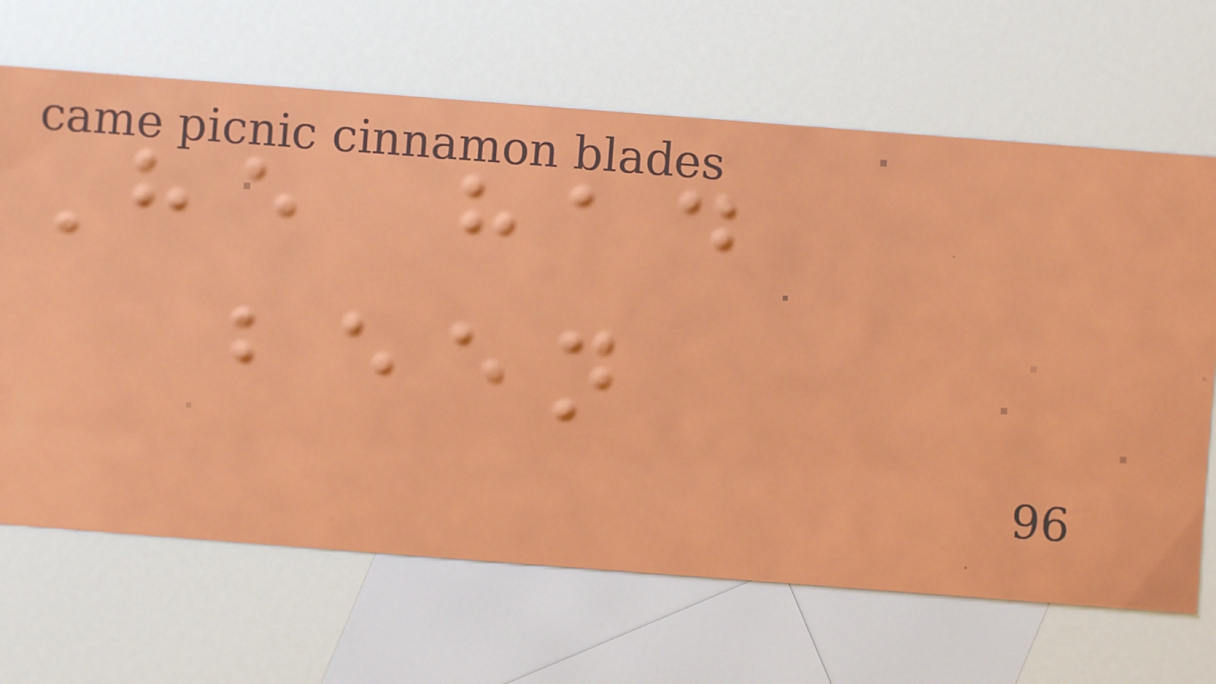He had
been
